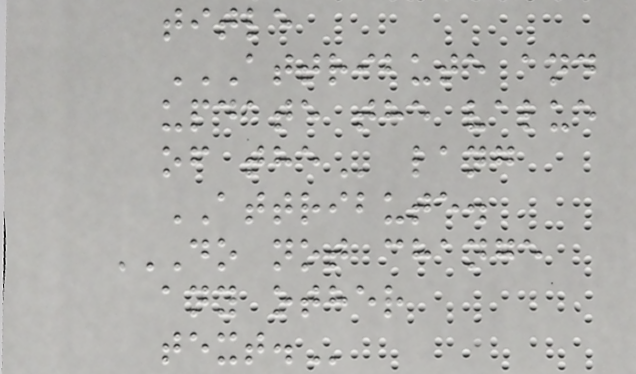title
ATTRIBUTE AND
UPDATE THE VALUE
OF THE lang
ATTRIBUTE.
DO NOT CHANGE
ANY OTHER
TEXT.
